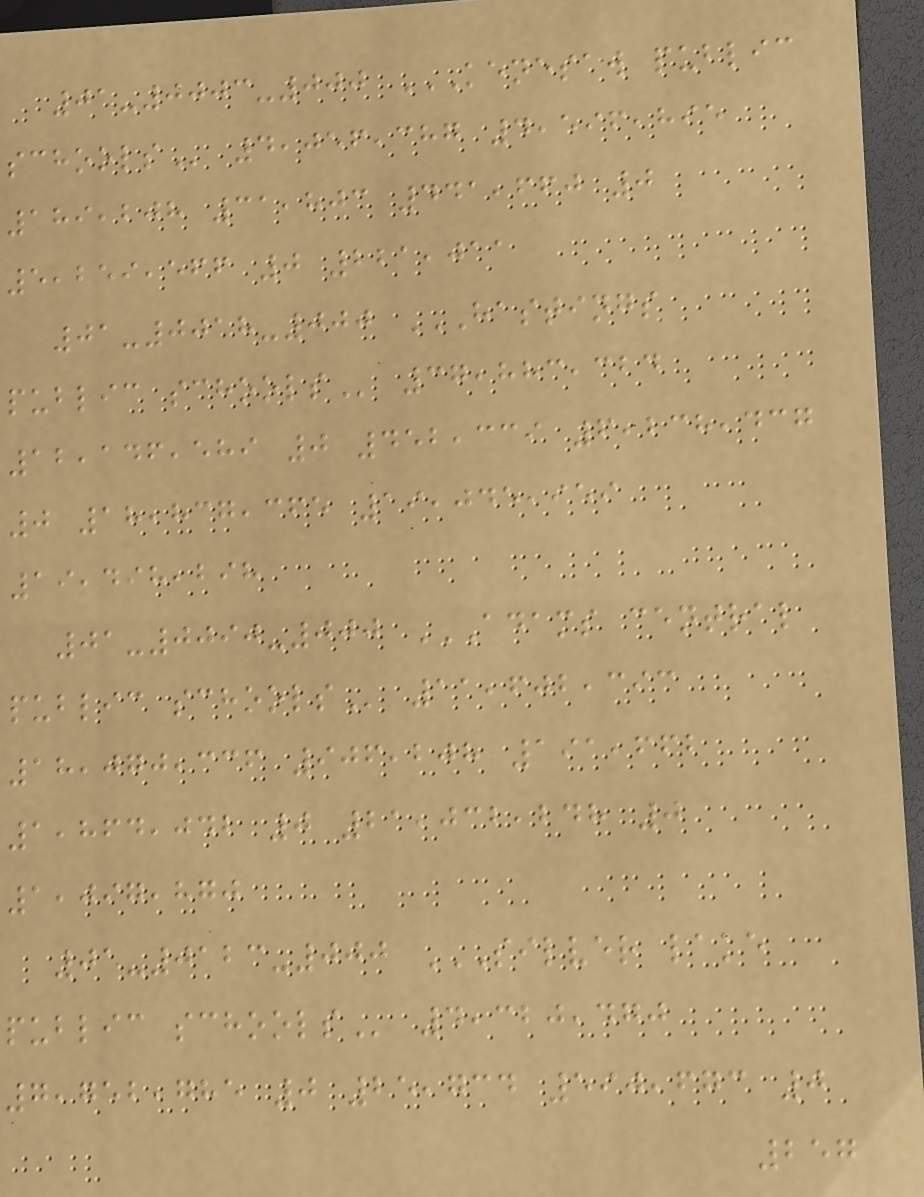01-0003-000 KENESAW PUBLIC
SCHOOLS 4,056,387 4,596,895
189,208 31,803 441,660 0
5,259,566 0 221,011
01-0018-000 HASTINGS
PUBLIC SCHOOLS 37,883,324
12,146,589 0 452,339 6,238,437
0 18,837,365 19,045,959
19,498,298
01-0090-000 ADAMS CENTRAL
PUBLIC SCHOOLS 11,602,393
18,070,336 906,208 191,662
1,864,042 0 21,032,248 0
1,097,870
01-0123-000 SILVER LAKE
PUBLIC SCHOOLS 4,320,470
7,752,785 0 25,734 590,673 0
257
